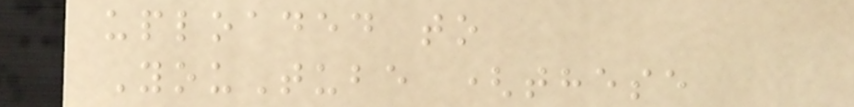uploaded to
YouTube (these
